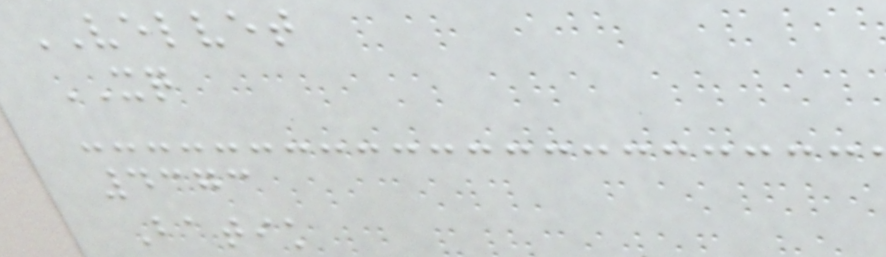VELVET
XQ
4373
Batik
